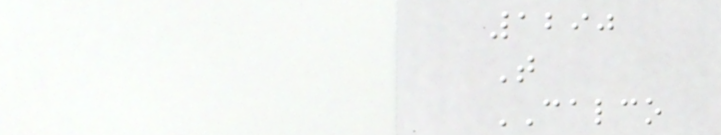1290
T
CALCO
